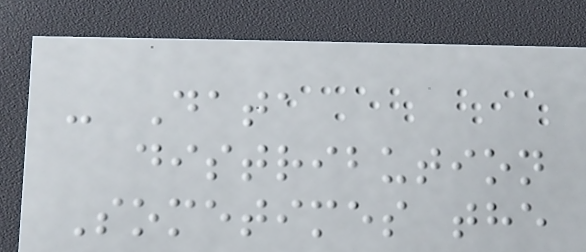- Data
distribution
Sometimes the
